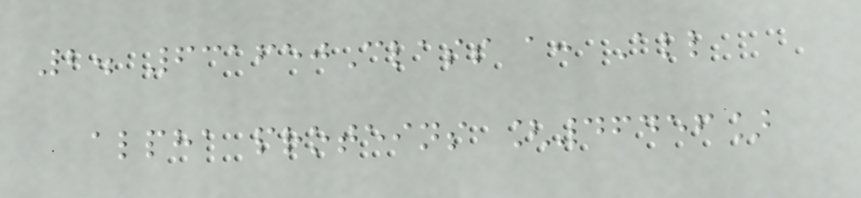2. 631650Class a: All
alpha proteins [46456]
